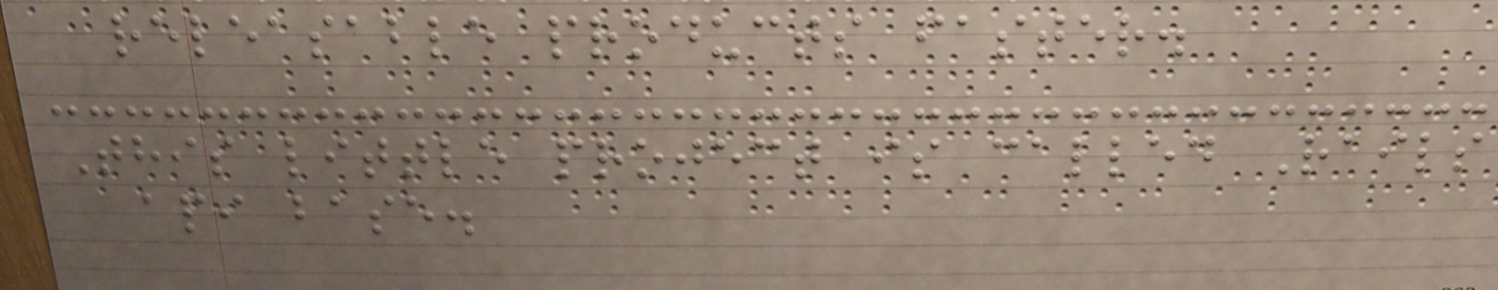releasable products faster.
This little project is called Rails
api base.
